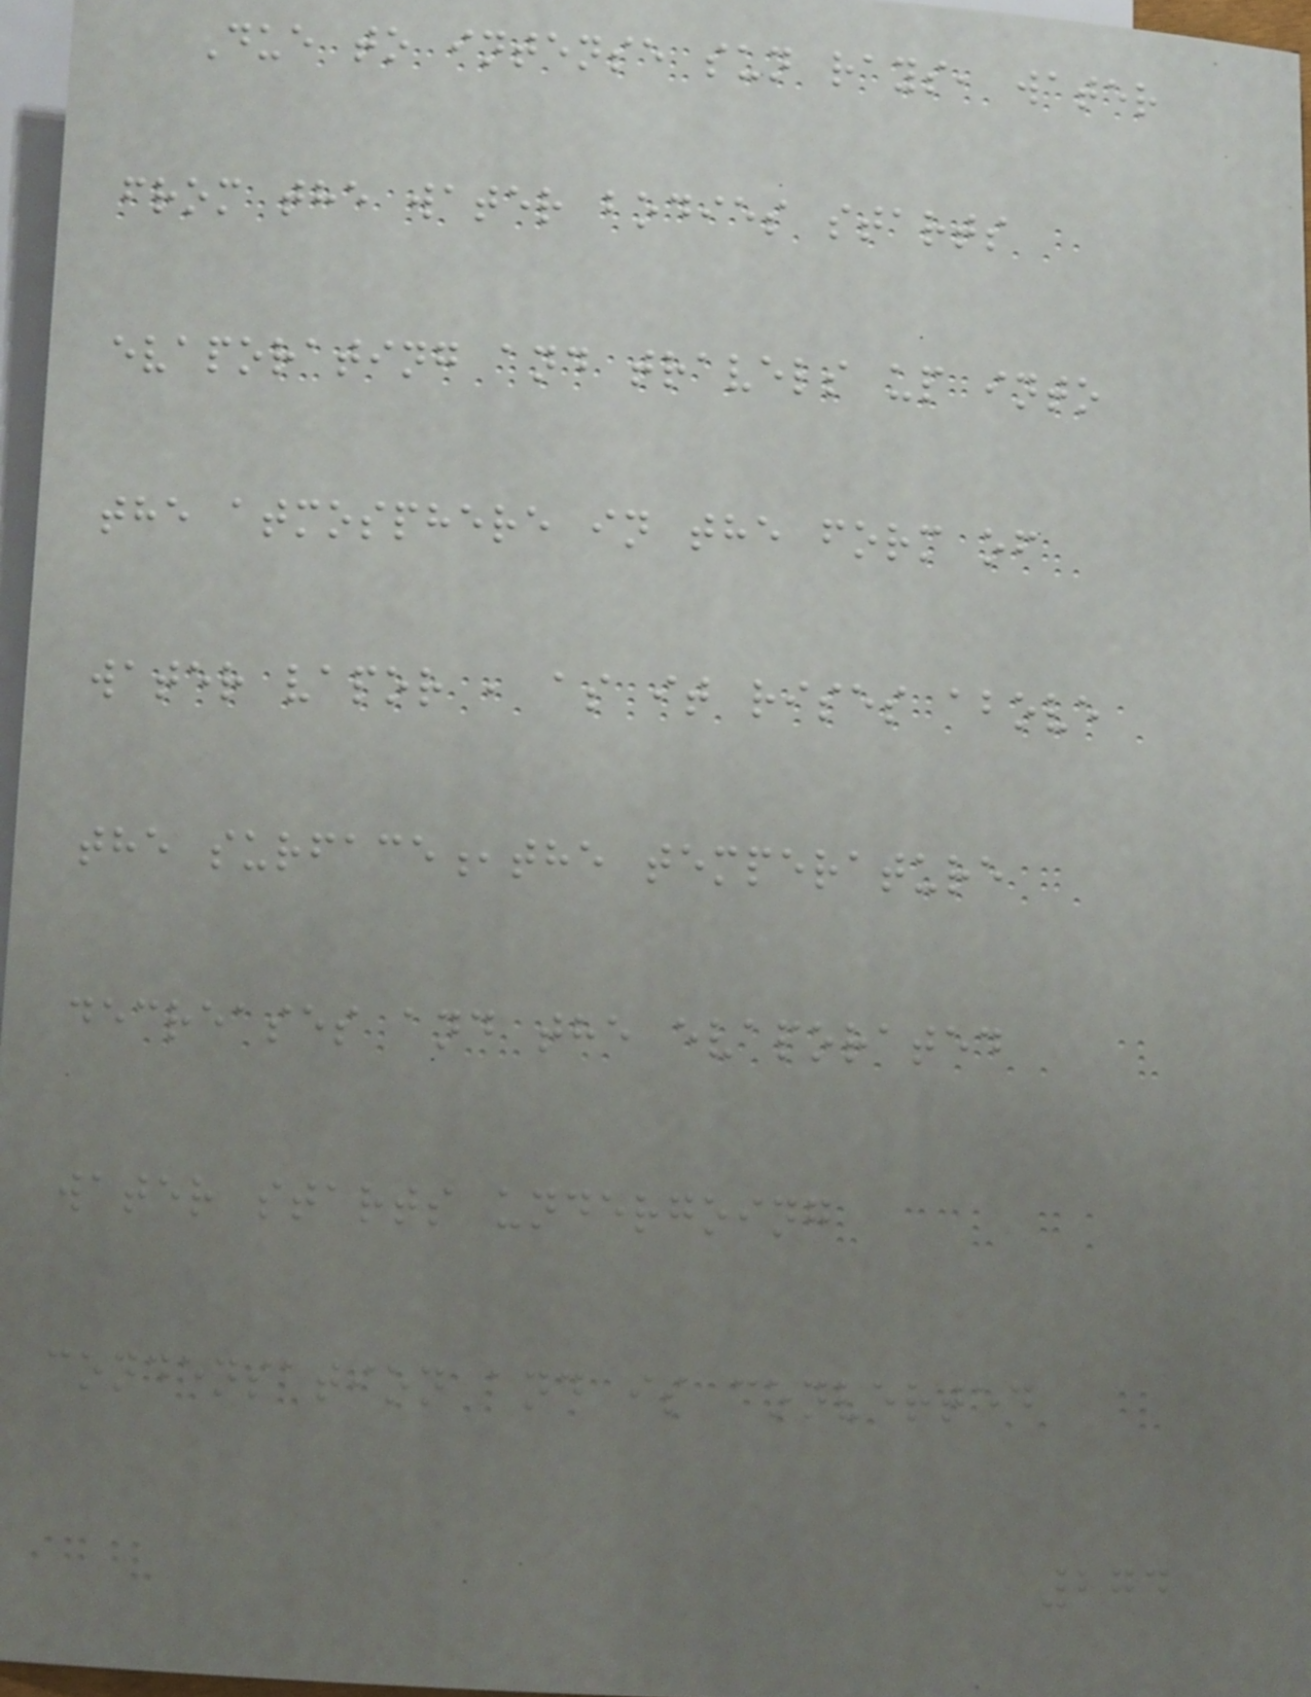Due to intense sun rays, water
from the water bodies starts
evaporating and travels up into
the atmosphere in the form of
water vapor , as it rises above
the surface,the temperature
decreases and the evaporated
water starts undergoing
condensation and is converted
274
